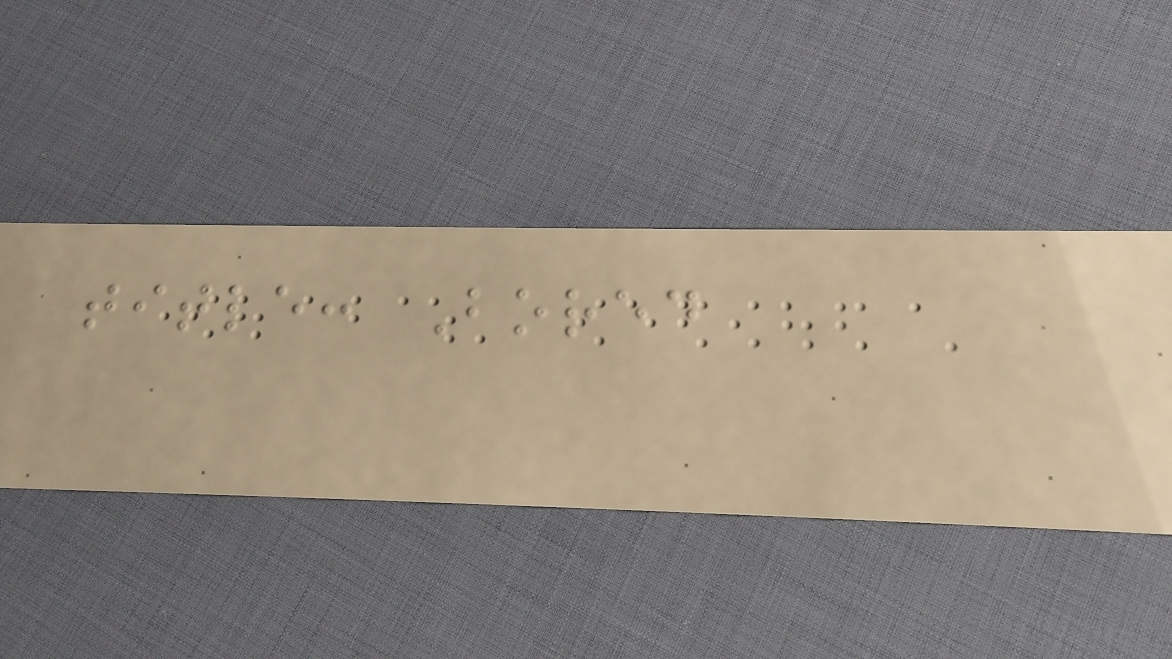title: Bored
